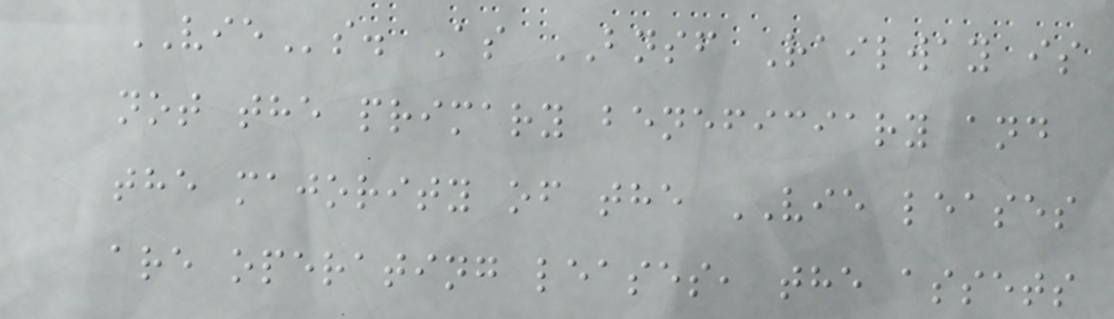VIEs. As BNSF Railway is
not the primary beneficiary and
the majority of the VIE leases
are operating leases, the assets
